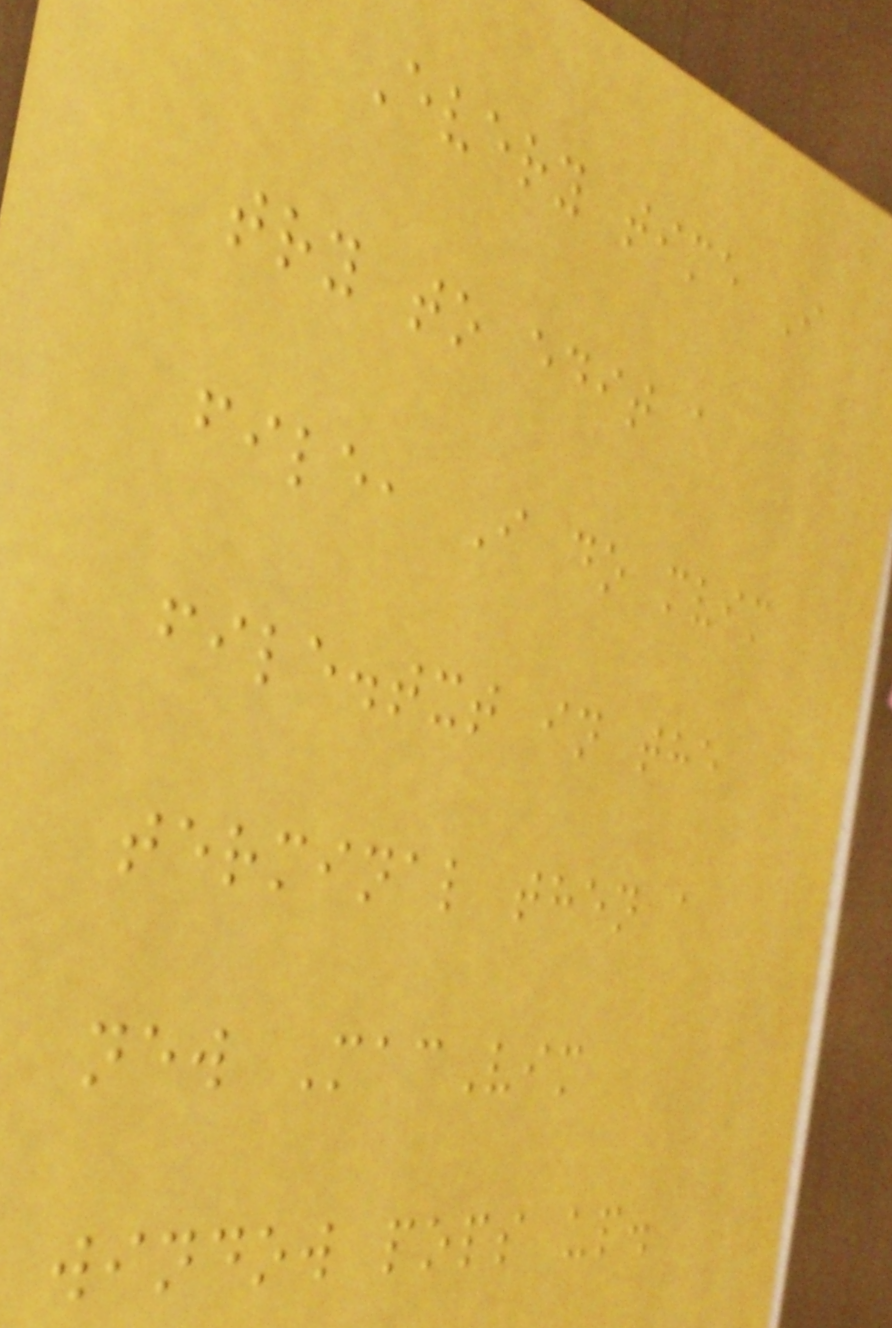Every time I
try to edit a
file, I do mvim
file.txt in the
terminal then a
new MacVim
window pops up.
